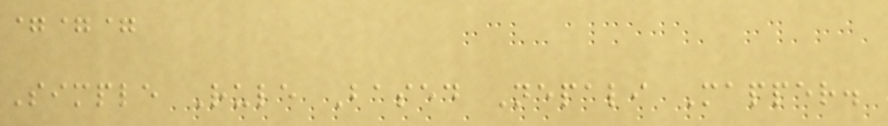===
Simple Rule Based Nepali Mapper.
